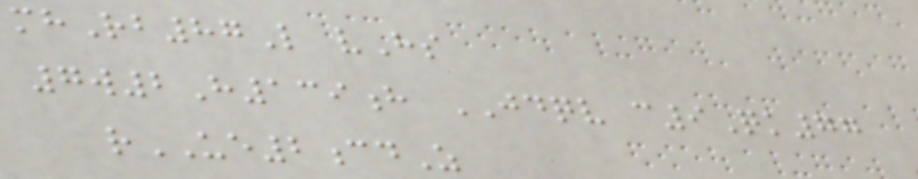mhRb87L vHs
7w2H139h JDQV c9Qk77
rUE2cdZ
